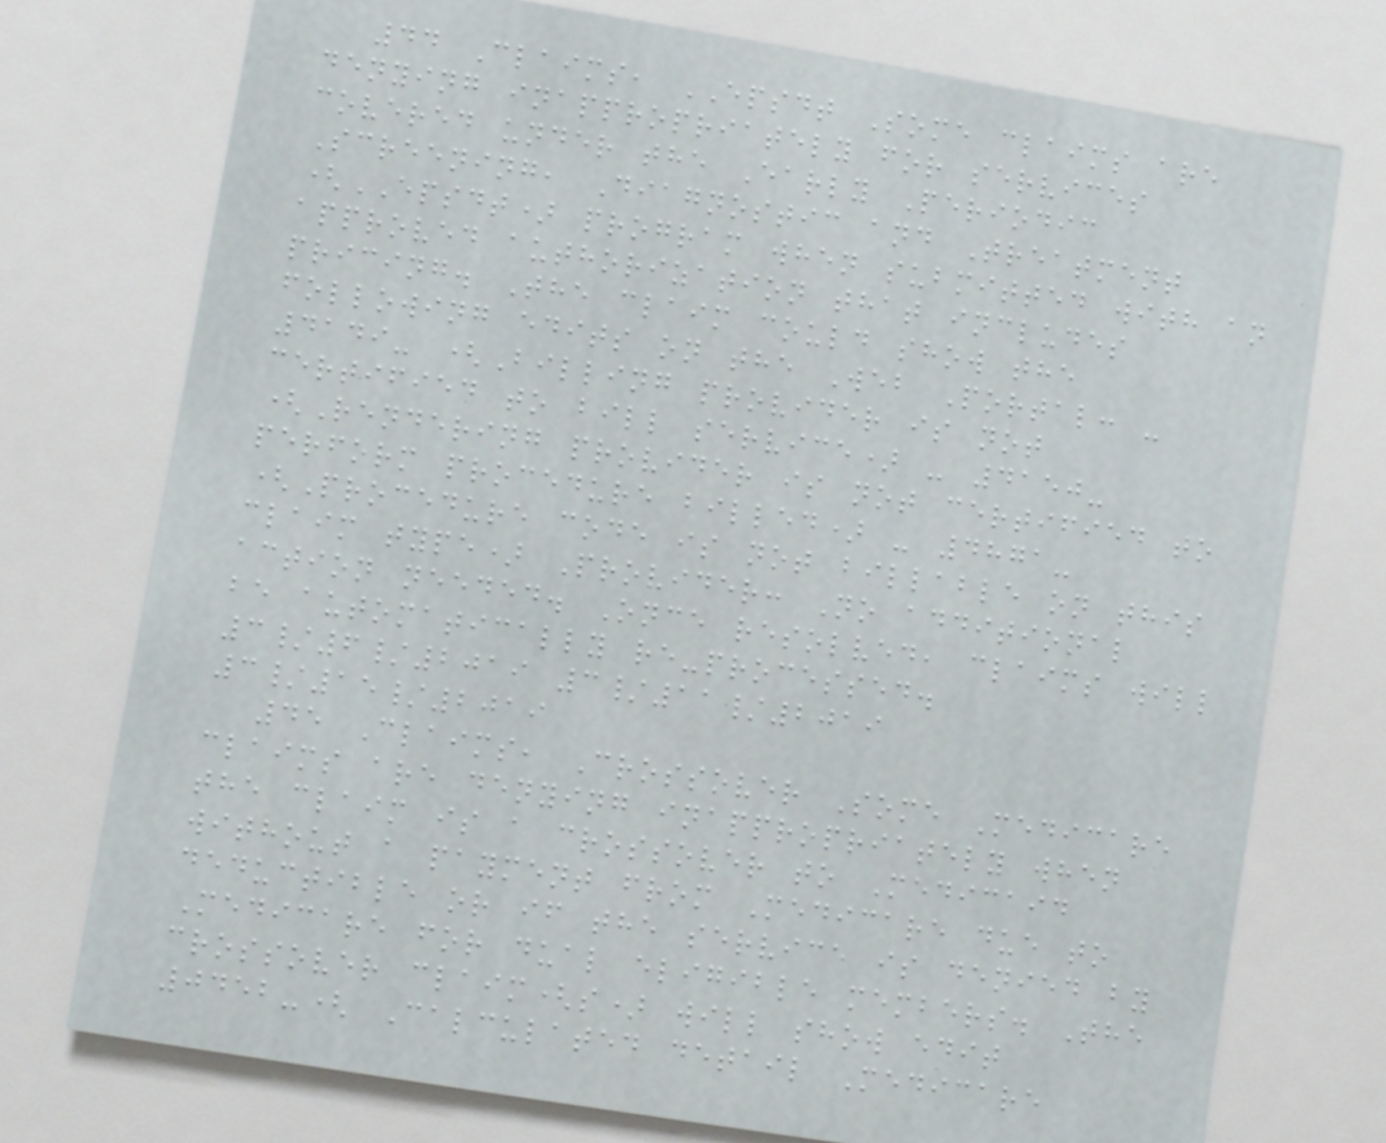44 Claims, EPSDT Some claims are
denying inappropriately for services
covered under the Early Periodic
Screening, Diagnostic and Treatment
(EPSDT) program when submitted with an
approved authorization that includes
pricing. The claim could show the
following edits on the Web Portal: -
4149- (Billing provider is not
certified to bill service) - 4150-
(Rendering provider is not certified to
perform procedure billed) - 4871-
(Procedure code is not billable on this
claim type) Provider: No additional
action needed. Once resolved, claims will
be automatically re-processed.
3/6/2019 3/11/2019
3/15/2019
45 Claims, Crossover Some Medicare
claims are denying inappropriately when
the claim is a crossover to Medicaid
without a payment from Medicare due to
deductible or if the service is denied by
Medicare for dual eligible members. The
crossover claim(s) will show edit
0452-( Calculated detail Medicare
